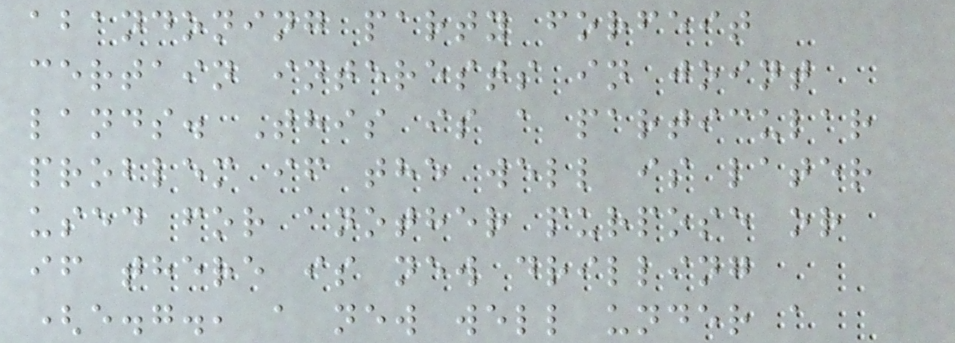abandoning party forfeit
certain interests in joint
lands. This is a particular
problem if the well is later
used for another purpose or
if there is new drilling
(e.g., a new well under a
